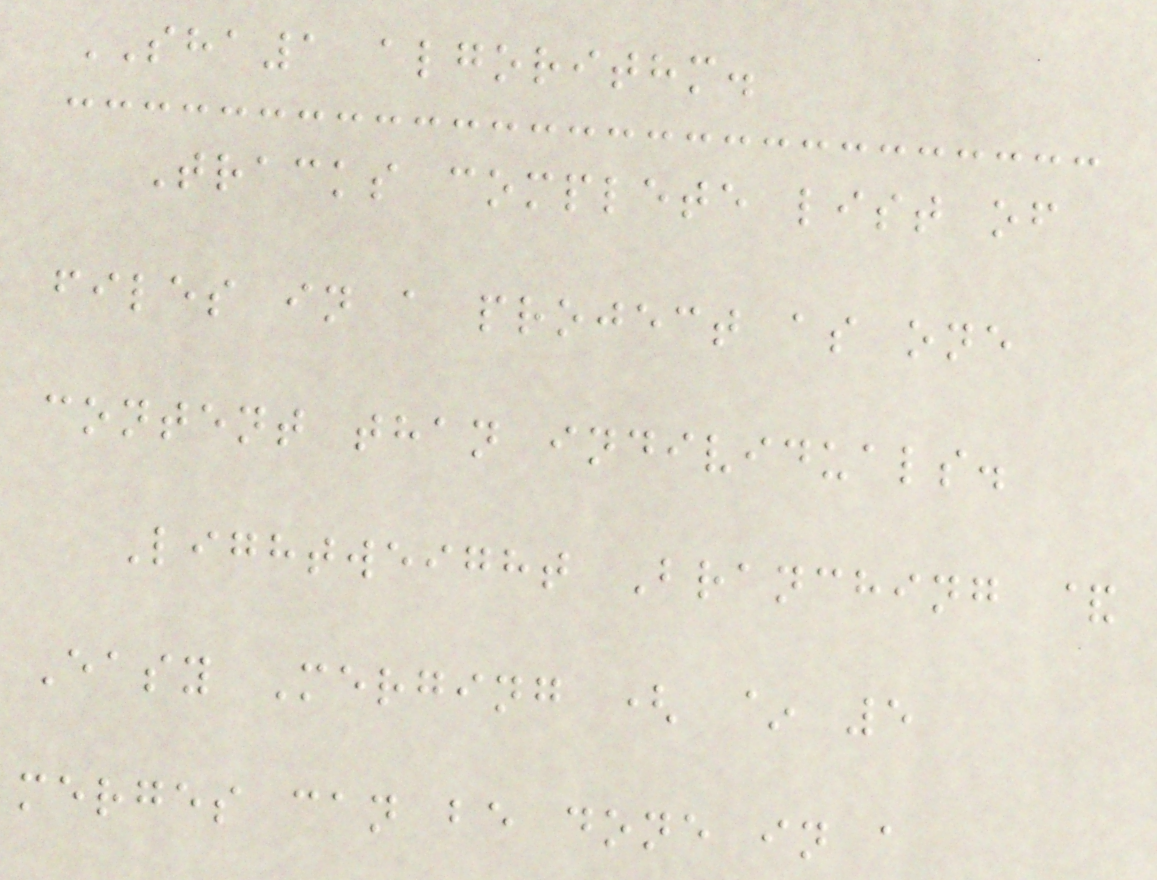SHA1 algorithm.
Tracks complete list of
files in a project as one
content than individuals.
Lightweight Branching &
Easy Merging ( ~ 5
merges can be done in a
